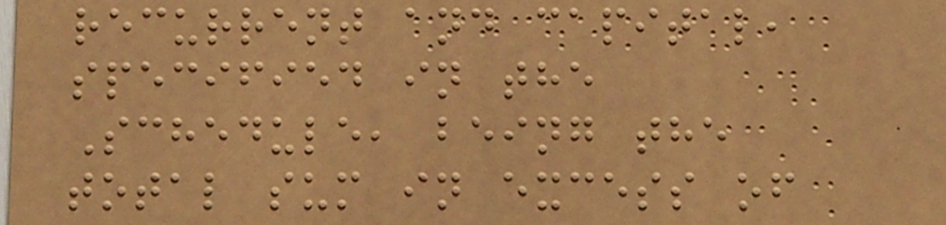recurrent and capital,
specified in the
Schedule, being the
total sum in excess of
